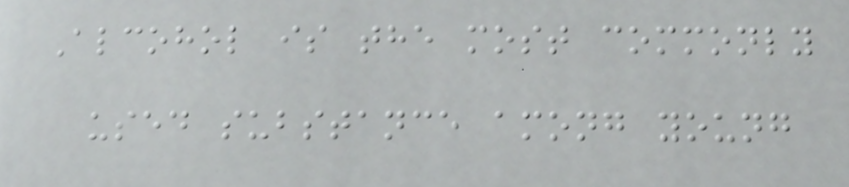Alcohol is the most commonly
used substance among young
